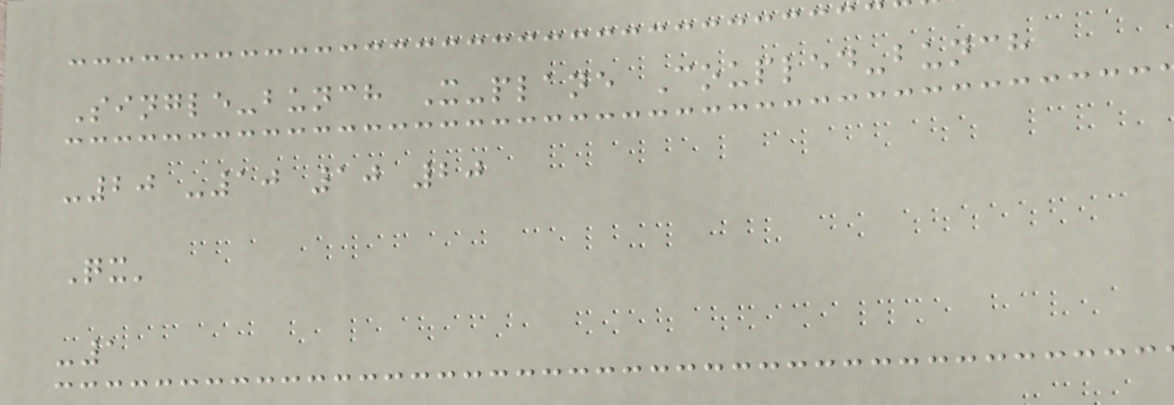Single-bunch X-plane Coupled-bunch
-20 -10 10 20
Qx'
-1
